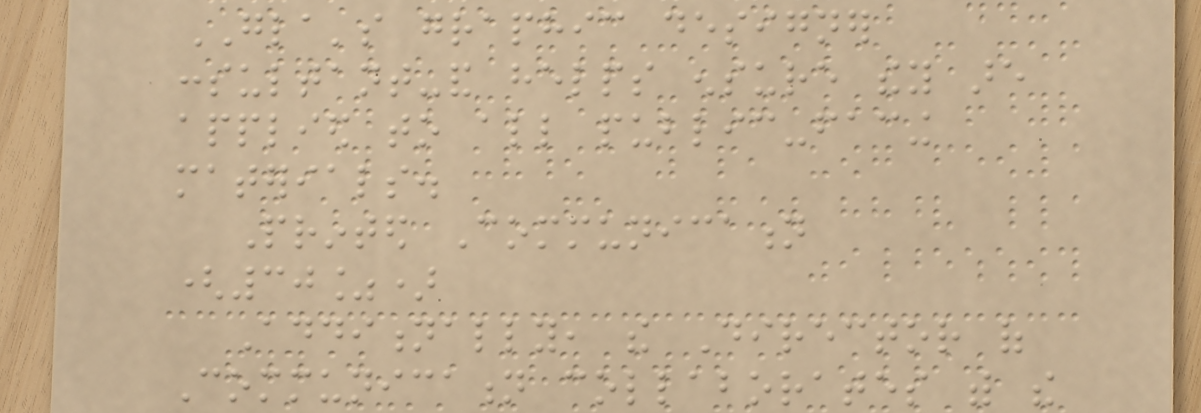GLA's graphic designer
consultant-and helps ensure they are
applied to all public-facing
materials.
Printed Communication
(30%)
Additionally, the Director of
Communication collaborates with the
